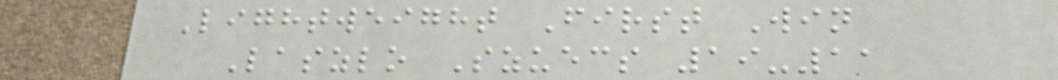Lightweight First Win
Laszlo Szuecs 19-11
